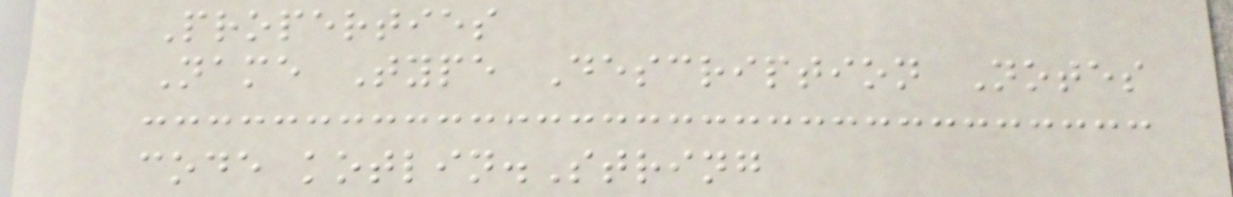Properties
Name Type Description Notes
code kotlin.String
